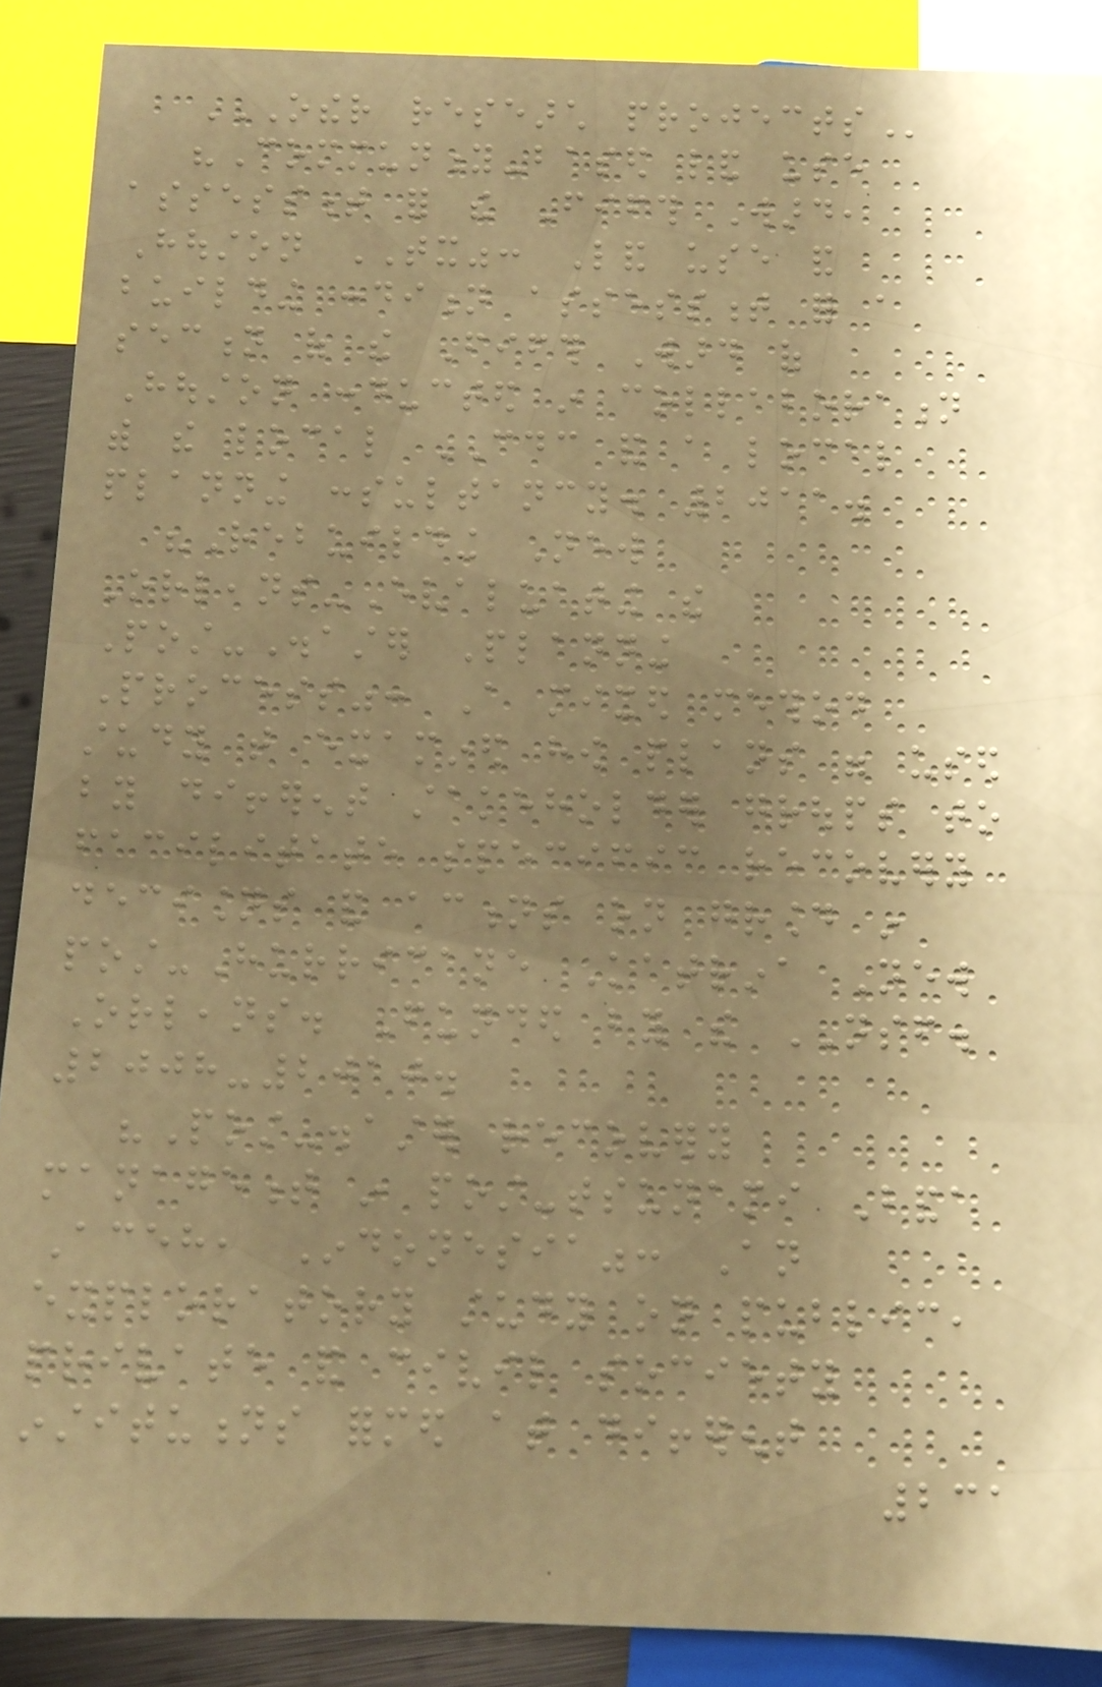OTHER RESEARCH PROJECTS
"Community-based land use
assessment for the Fifth Ward,
Houston TX": Land use and
building condition assessment for a
section of the Fifth Ward of
Houston conducted in collaboration
with the local CDC and a local
planning consultancy. 2011.
"Rebuilding New
Orleans-Evaluating the
Post-Disaster Planning
Process": A mixed method
study that examined how plans were used
by different stakeholder groups to
facilitate specific recovery
decisions and actions on ground in
post-Hurricane Katrina New
Orleans. Funded by the NSF.
2008-2010.
"Post-disaster recovery
management in post-tsunami Banda
Aceh, Indonesia": An
exploratory study on public,
private and civil society
institutions formed at different
231
